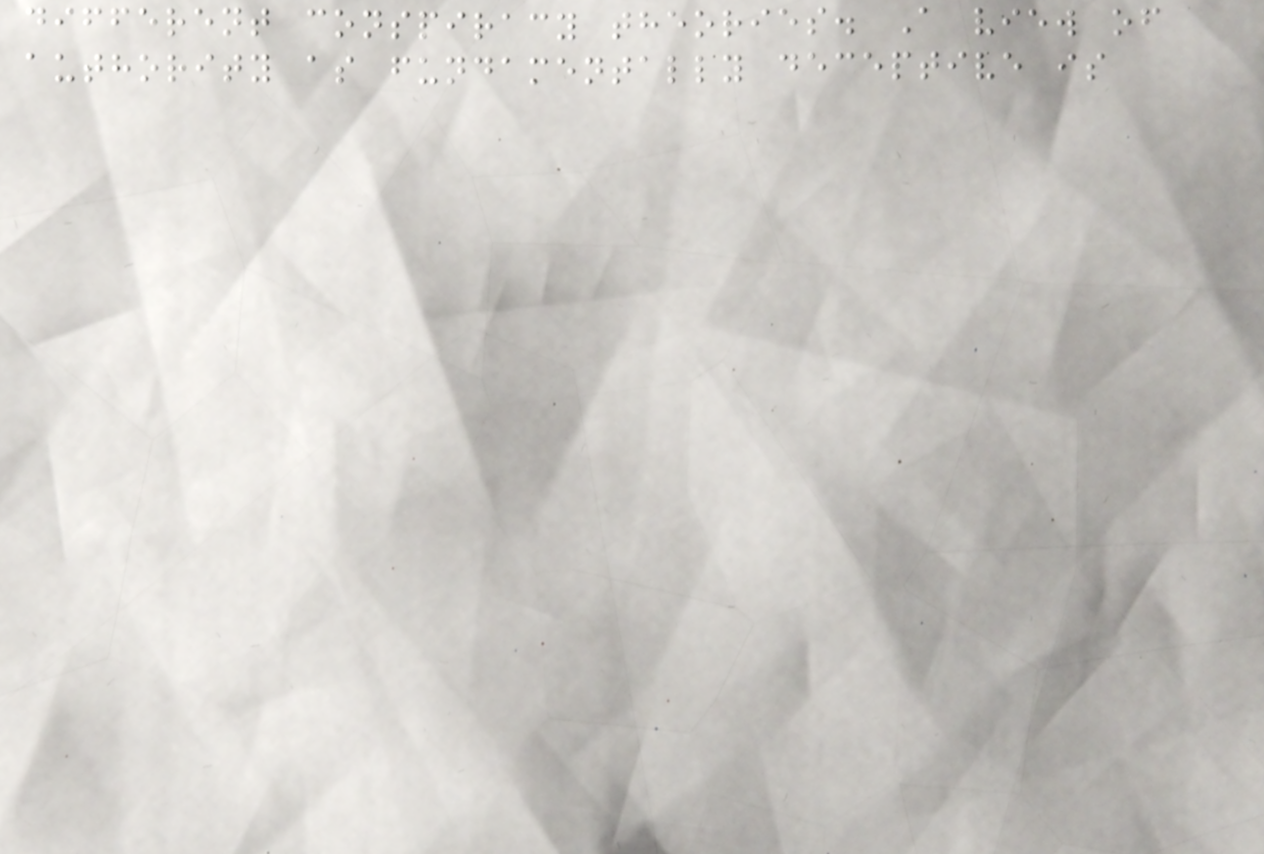different conspiracy theories. A view of
authority as fundamentally deceptive is
